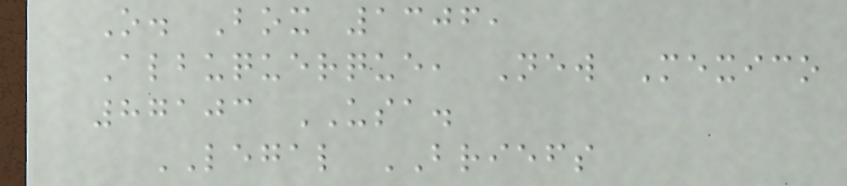O. Box 1306,
Albuquerque, New Mexico
87103 USA.
LEGAL BRIEFS
